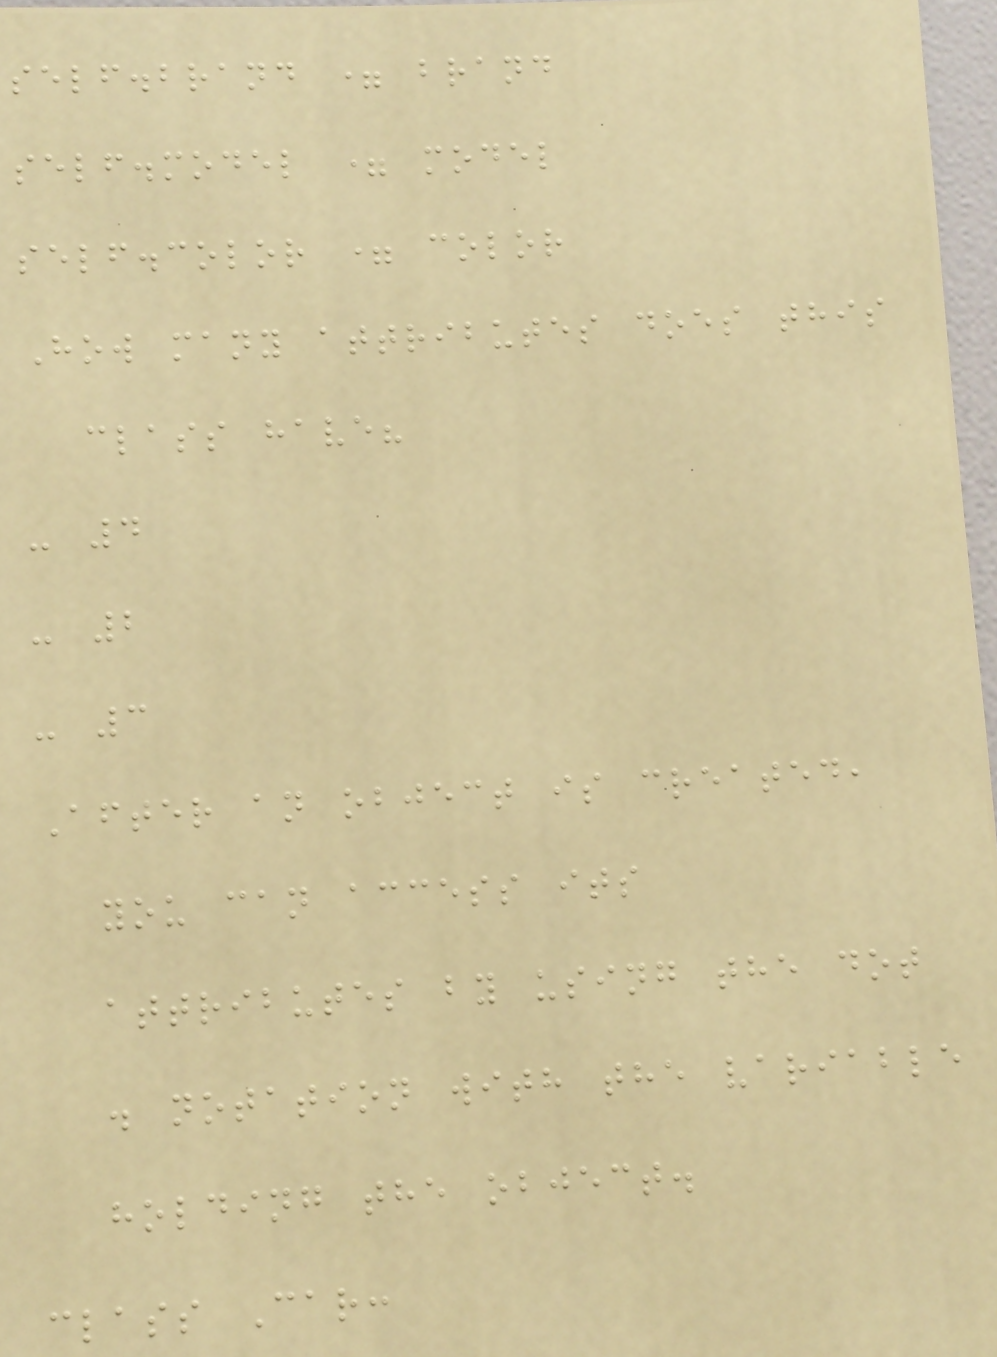self.brand = brand
self.model = model
self.color = color
How many attributes does this
class have?
- 4
- 2
- 3
After an object is created,
you can access its
attributes by using the dot
. notation with the variable
holding the object.
class Car:
